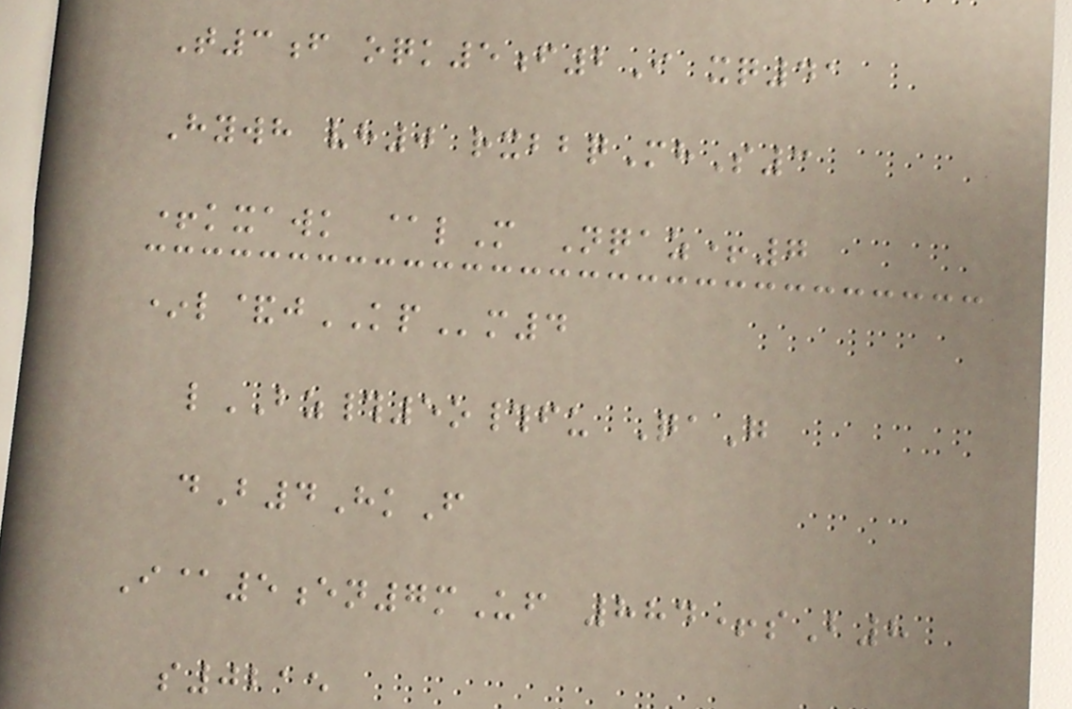T3f oqk5f2I xq41
Hywh vh0 rxbbqMhS3
+kxawk @lM Nqaz+7
*l&jKPm4
lBZ#5o#fu QaG
dB4HkF
I@5en7mUf 884+sB8
s0215
